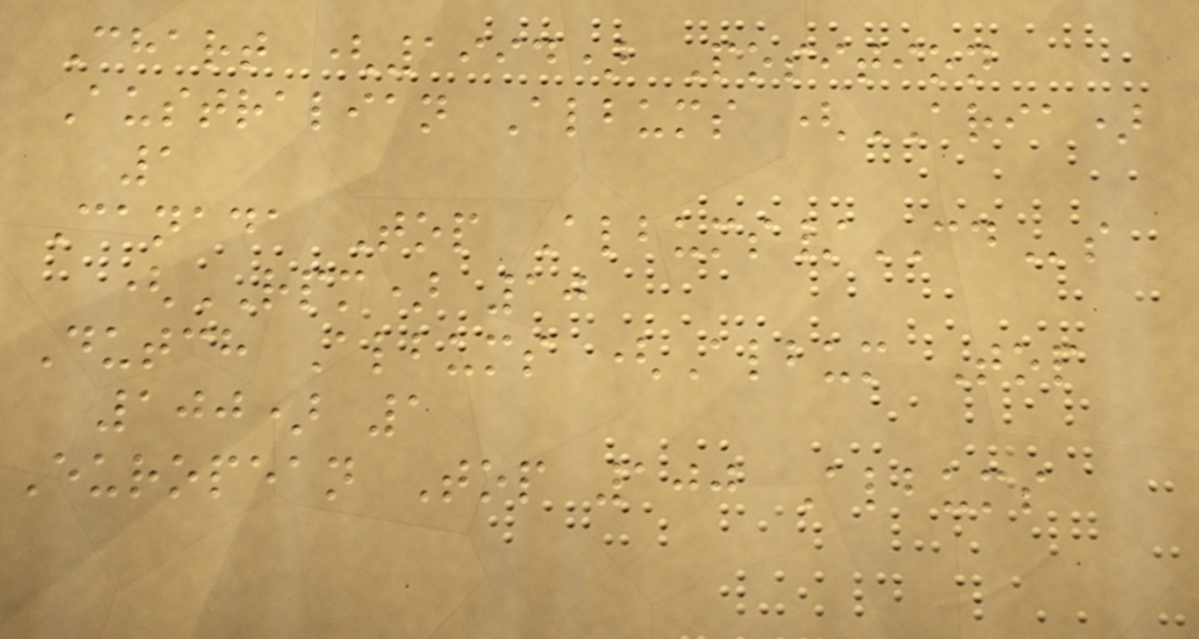Chart (1994) Position
Australian Albums (ARIA)
1
Canada Top Albums/CDs
(RPM) 10
Dutch Albums (Album Top
100) 1
European Top 100 Albums
